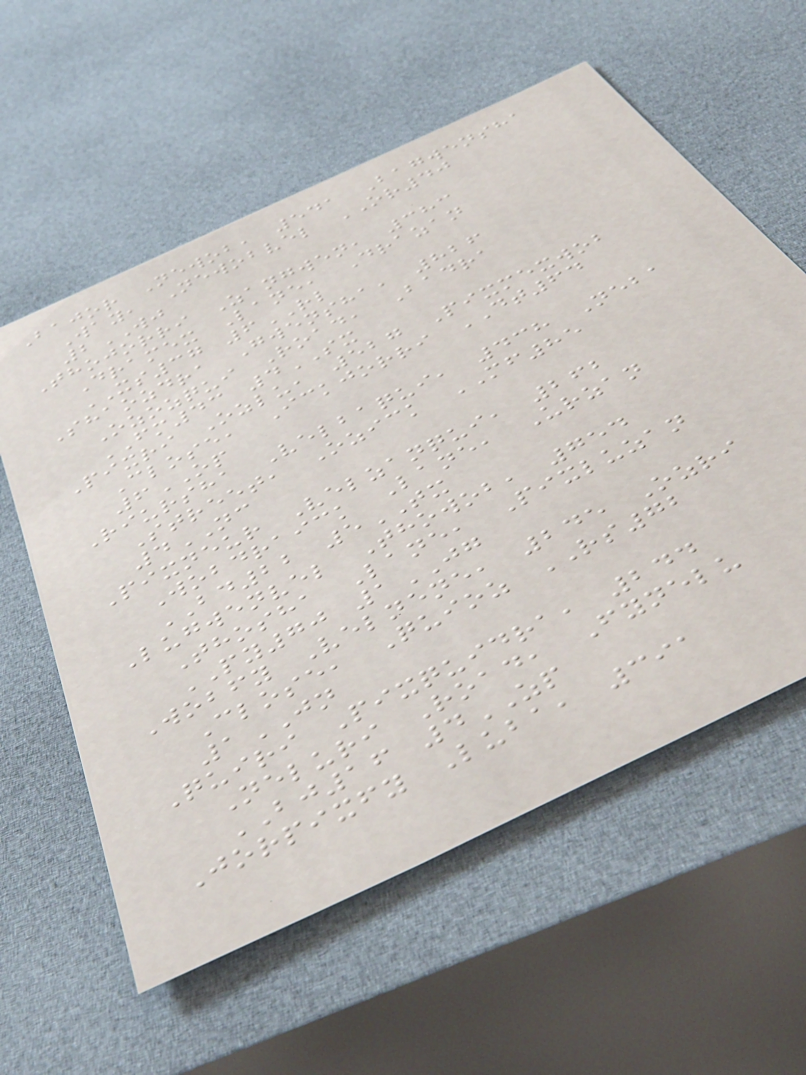Bajor Newob, 541 Bagwensha
Way, Newobvel OR40
2WJ
Thojorri Zangwen, 383
Dramex Lane, Drazan
XS37 6RL
Shaozdra Gwensha, 826
Ozozqui Road, Badra
FM43 4SX
Pixri Ozlu, 527 Pixmexwob
Close, Ickjorri DT64
6OP
Riursha Velbaqui, 438 Neba
Street, Ozick MF85
4NC
Pixneur Velzanqui, 262
Wobdraick Lane, Urzan
BD22 5TX
Lugwenvel Thowob, 754
Thosha Lane, Pixluzan
PY70 1JG
Wobfy Velnene, 245 Ozri
Close, Quioz RS72
1JN
Quiri Pixquidra, 244
Neluri Road, Fynelu
BJ16 4ZP
Jorpixfy Luba, 391
